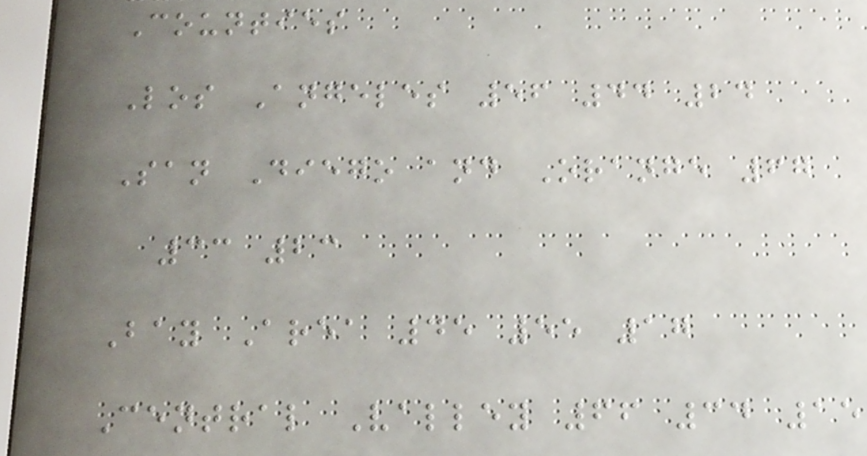Counties
Los Angeles 56 44 24
San Diego and Orange 67
33 23
Bay Area 45 55 17
Central Valley 66 34 15
